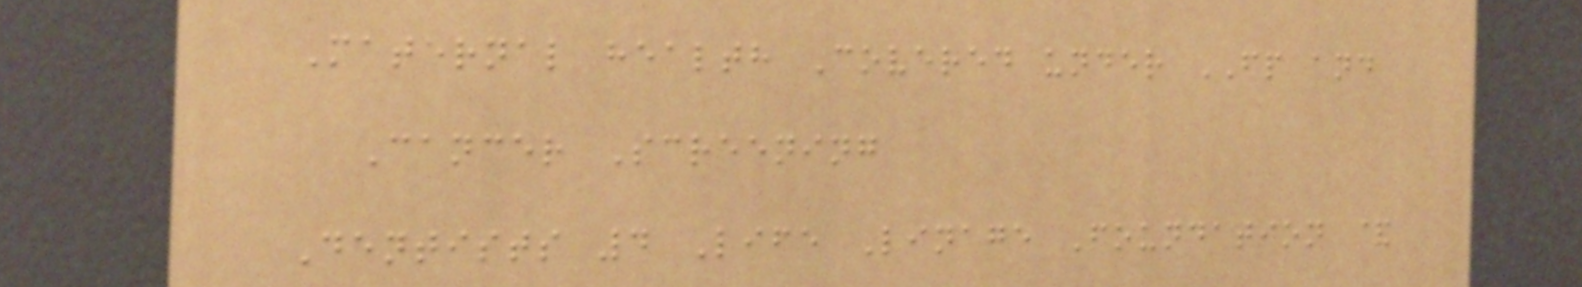Maternal health Covered under FP and
Cancer Screening
Dentists 4 Life Linage Foundation &
